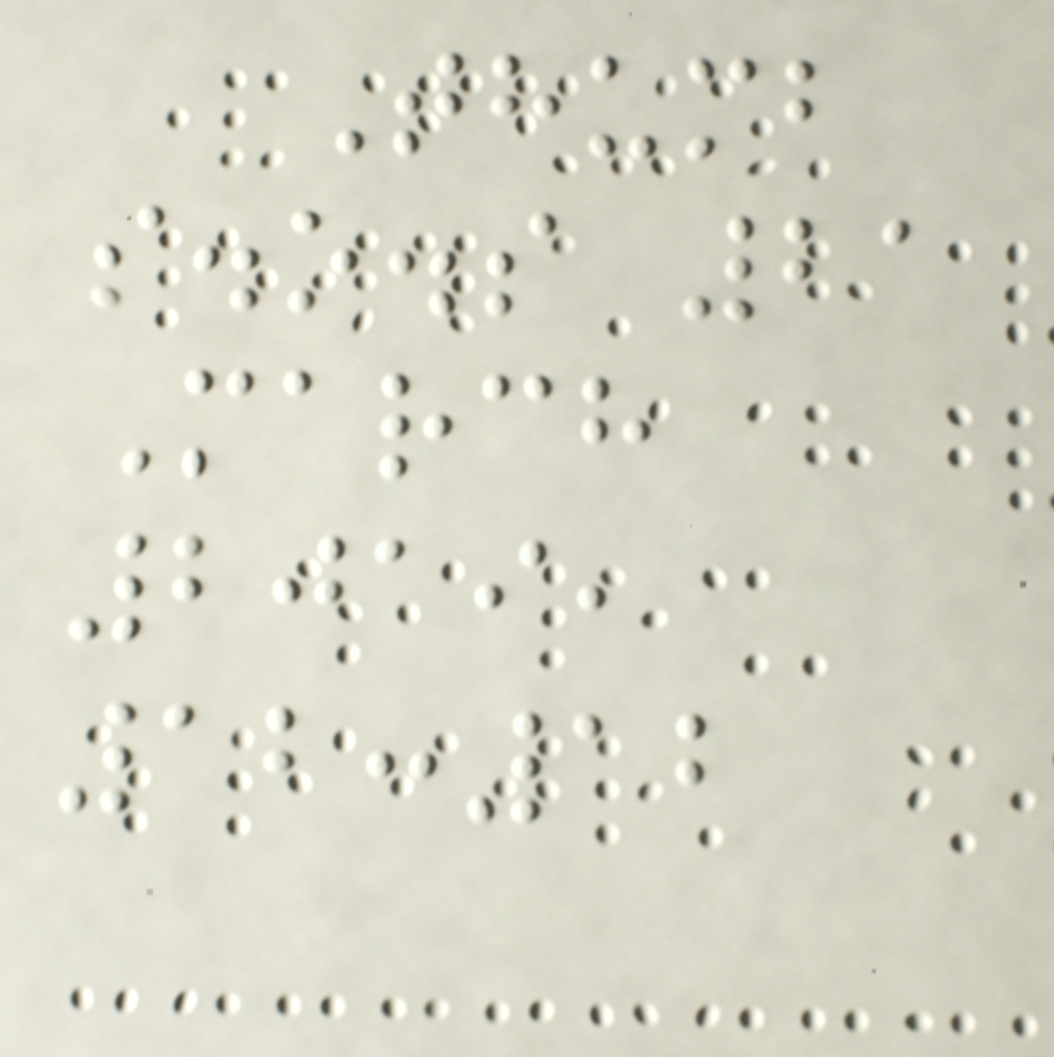Thumb
s.o.s 21
March
2019,
12:12
